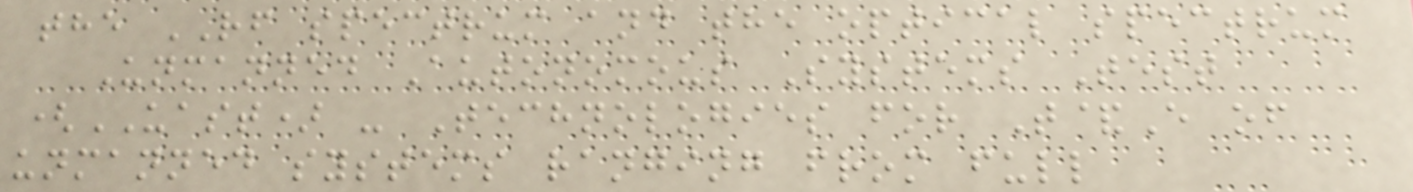the RF spectrum and the optical spectrum
Unmanned Autonomous Systems Test
(UAST) - Technologies for T&E of
unmanned systems ranging from full
